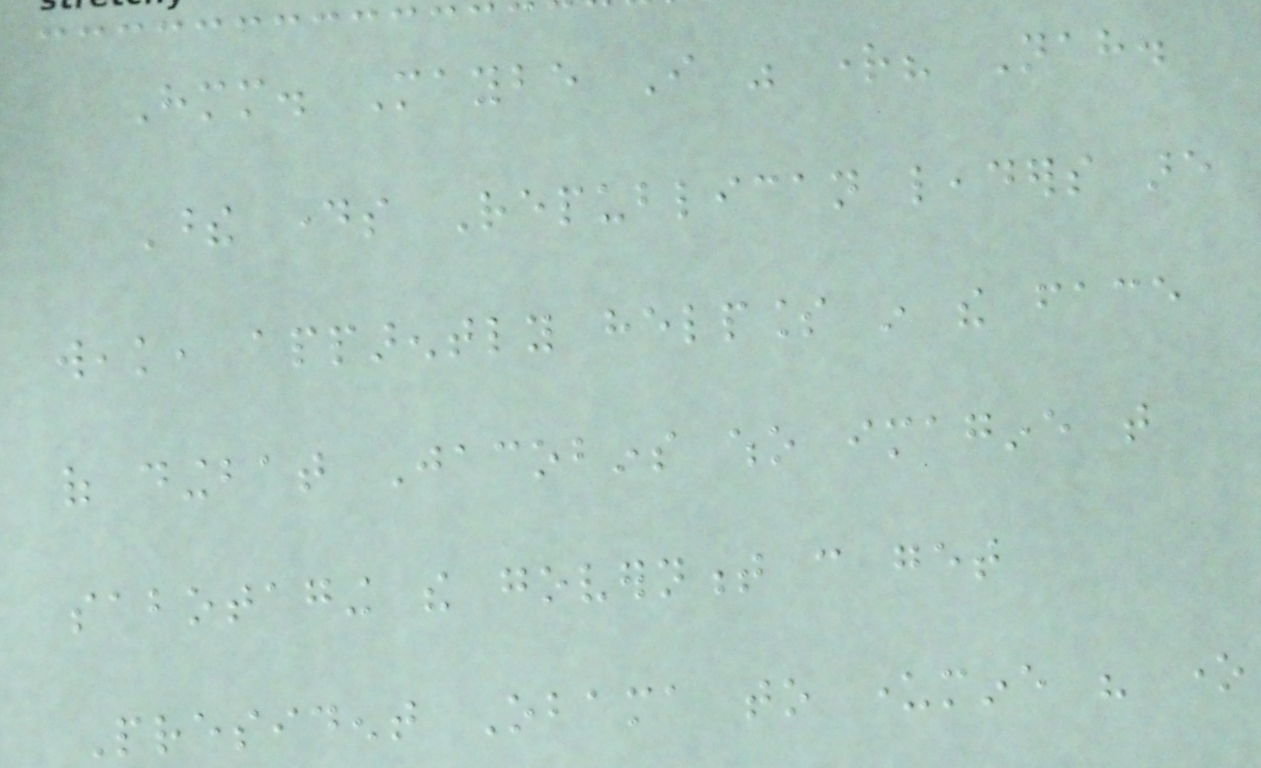Hmm. Maybe I was right? Nah.
These days Republican leaders are
weak, apparently helpless in the face
of dingbat Jacobins who imagine that
sabotaging the government can get
President Obama to undermine his one
